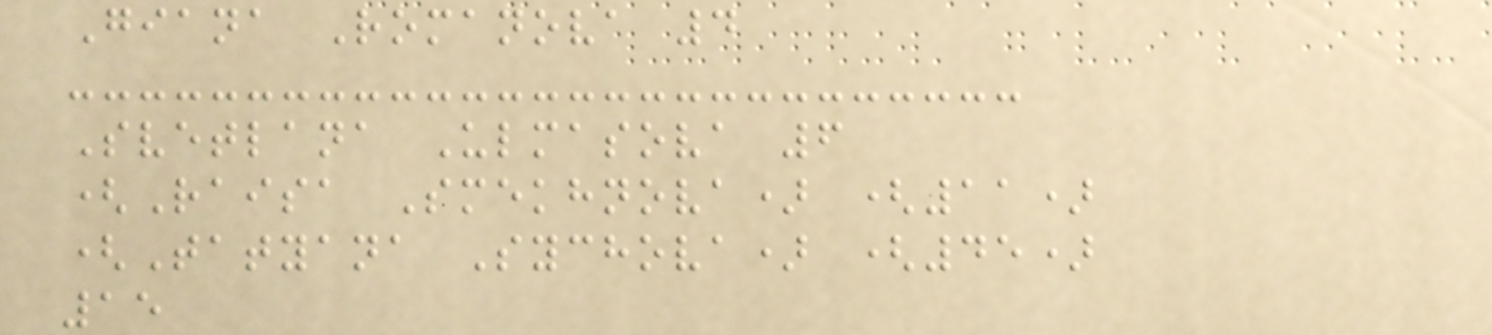Giana Romanova 4
Svetlana Ulmasova 6
(Raisa Smekhnova) (11)
(Tatyana Sychova) (45)
15
